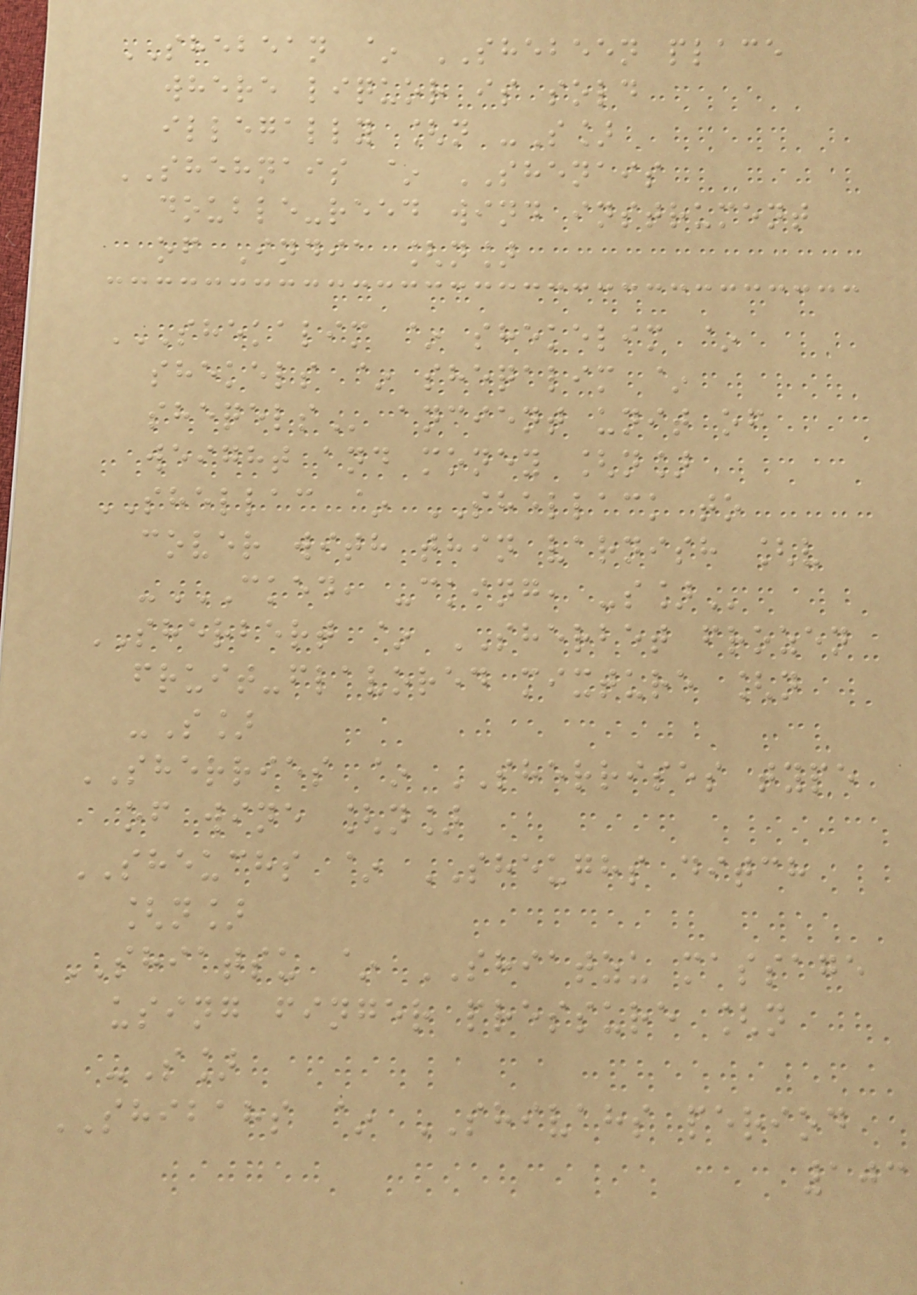SHEBEAN ~ SHEBEEN place
where liquor is sold
illegally [n -S]
SHEHNAIS ~ SHENAIS
double-reed wind instrument
of India [n]
SHEKALIM ~ SHEKELIM ~
SHEKELS ~ SHEQALIM ~
SHEQELS ancient unit of
weight and money [n]
SHELLAC ~ SHELLACK to
cover with thin varnish [v
-CKED, -CKING, -S]
SHERBERT ~ SHERBET frozen
fruit-flavored mixture [n
-S]
SHERRIES ~ SHERRISES type
of wine [n]
SHEUCHS ~ SHEUGHS ditch
[n]
SHIATSU ~ SHIATZU massage
using finger pressure [n
-S]
SHIBAHS ~ SHIVAHS period
103
